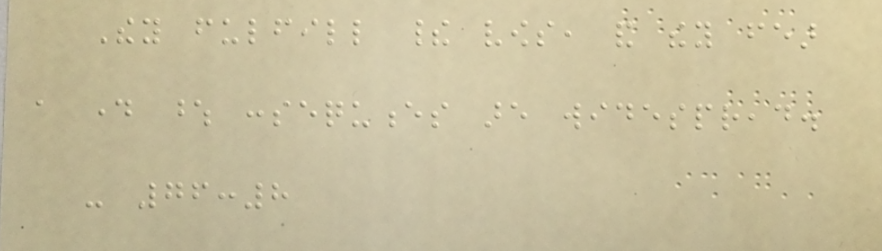They fulfill their vows, and they fear
a day whose consequences are widespread.
- 76:8
